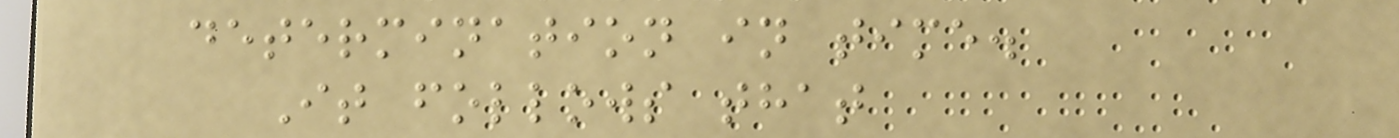determination in time.
It follows that
